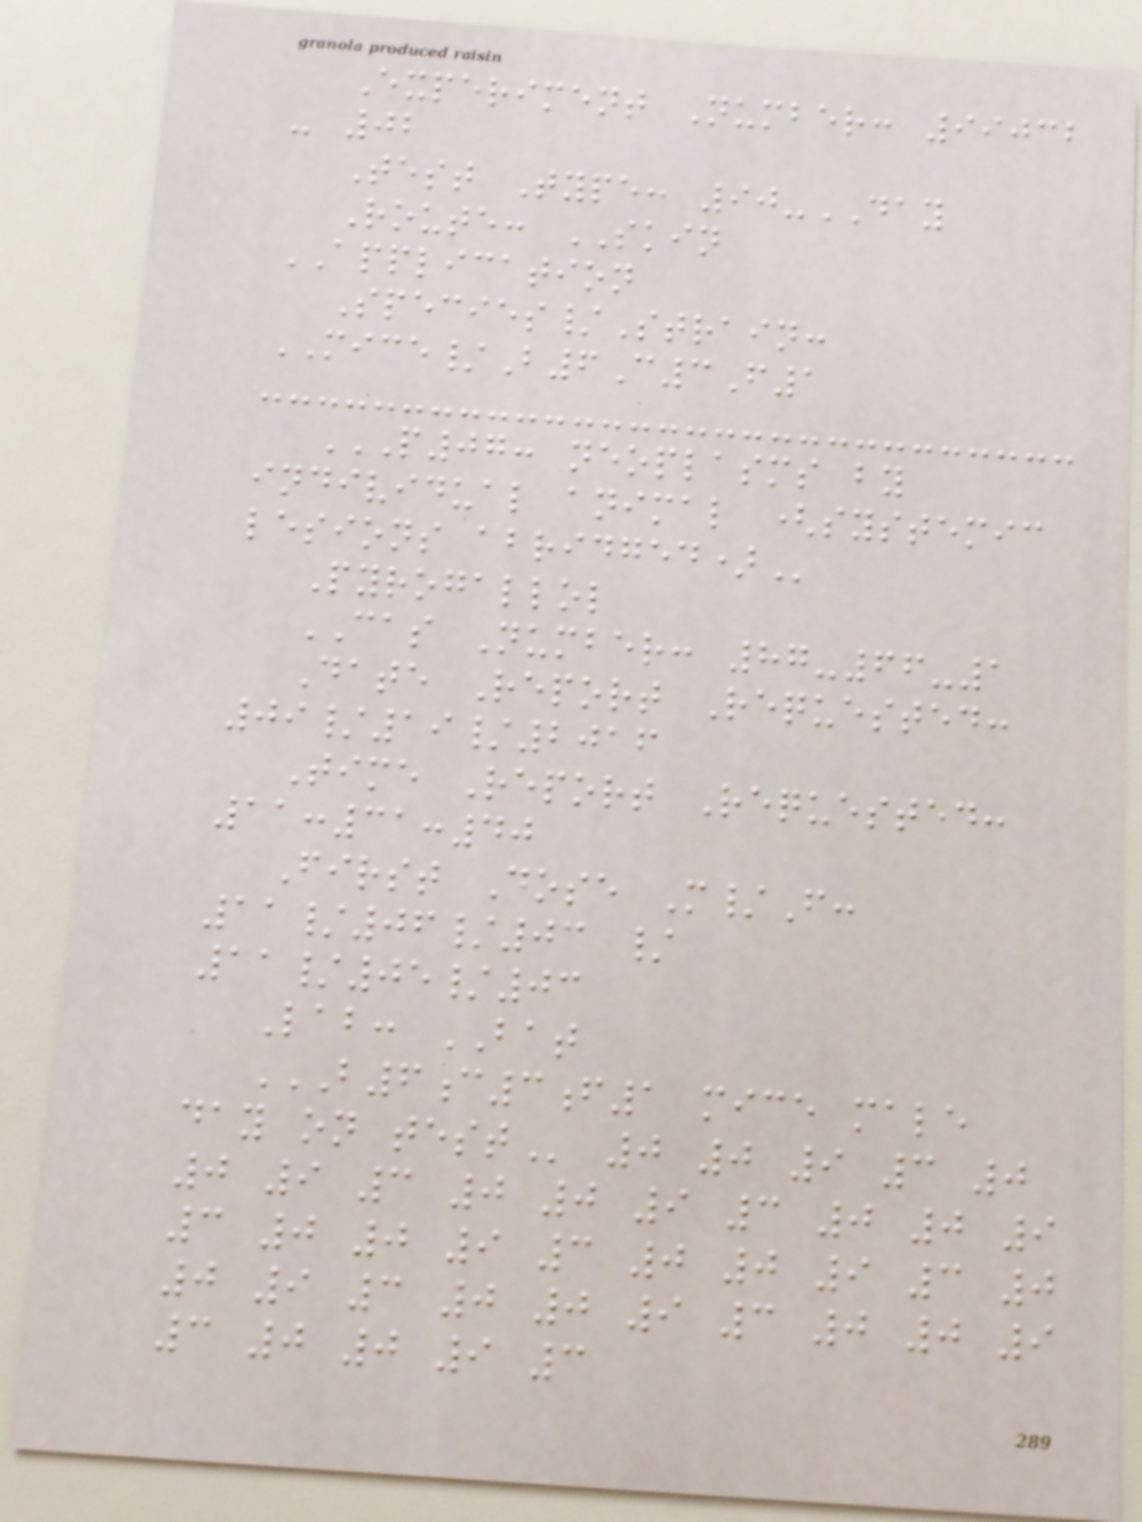Experiment Number: 99032
- 02
Test Type: 90-DAY
Route: SKIN
APPLICATION
Species/Strain:
MICE/B6C3F1
P07: NEOPLASMS BY
INDIVIDUAL ANIMAL (SYSTEMIC
LESIONS ABRIDGED)
Pyrogallol
CAS Number: 87-66-1
Date Report Requested:
09/19/2016
Time Report Requested:
11:31:40
First Dose M/F:
11/06/03 /
11/05/03
Lab: BAT
B6C3F1 MICE MALE
DAY ON TEST 0 0 9 3 0
0 9 3 0 0 9 3 0 0 9
3 0 0 9 3 0 0 9 3 0
0 9 3 0 0 9 3 0 0 9
3 0 0 9 3
